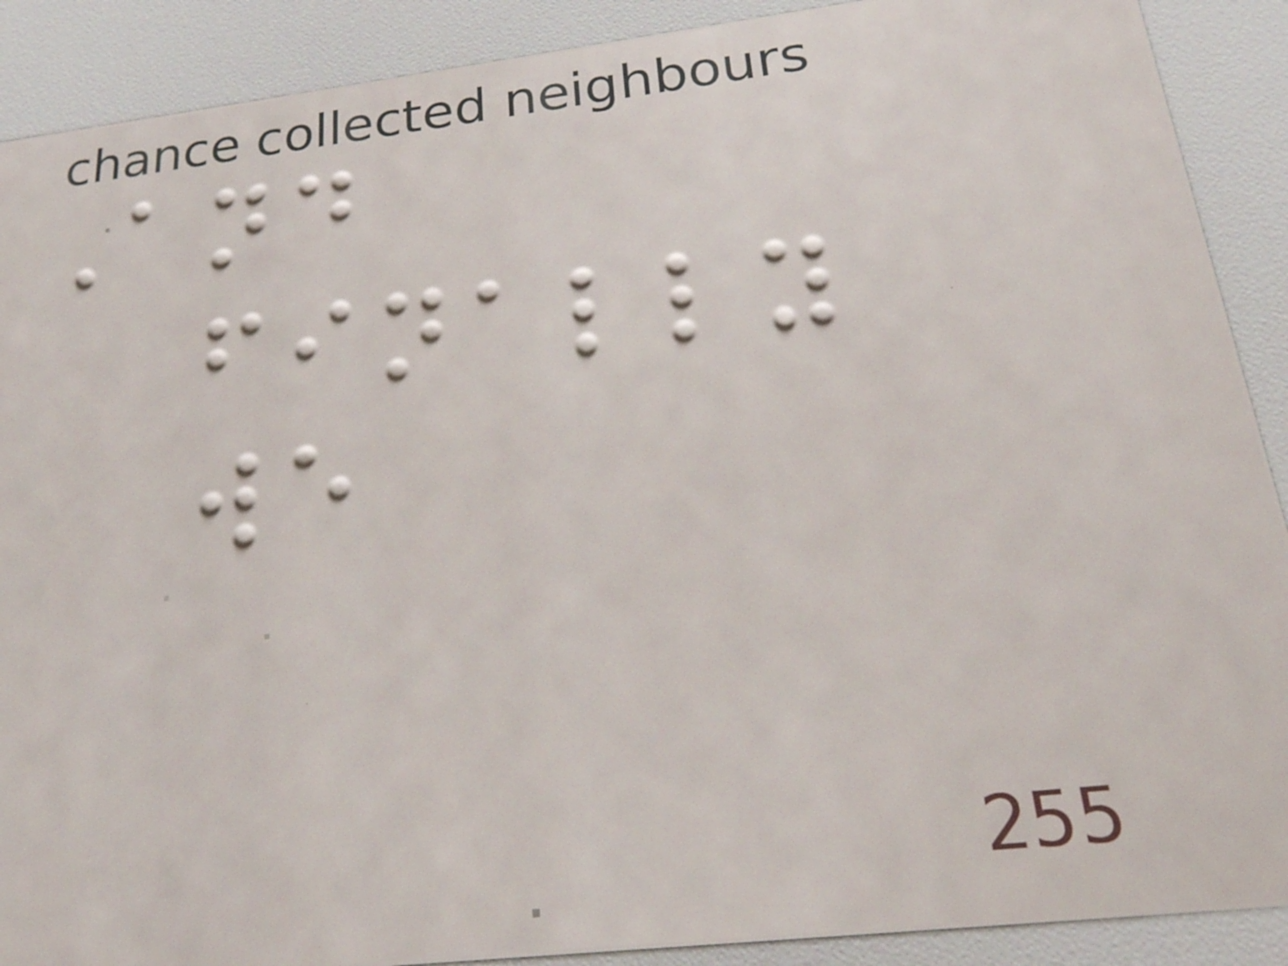And
finally
we
